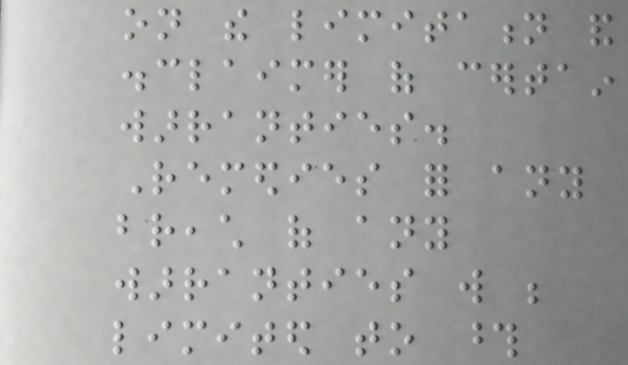on the limitation and
disclaimer of certain
warranties.
Remedies for any
breach of any
warranties will be
limited to those
